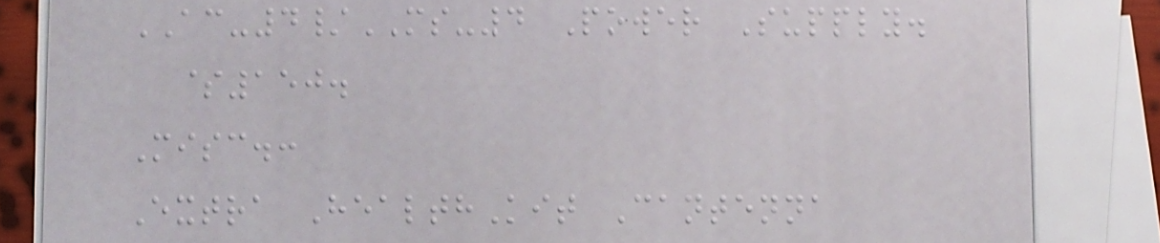AC-4/MS-4 Power Supply.
$150.
Misc.:
Extra HealthKit Cantenna
